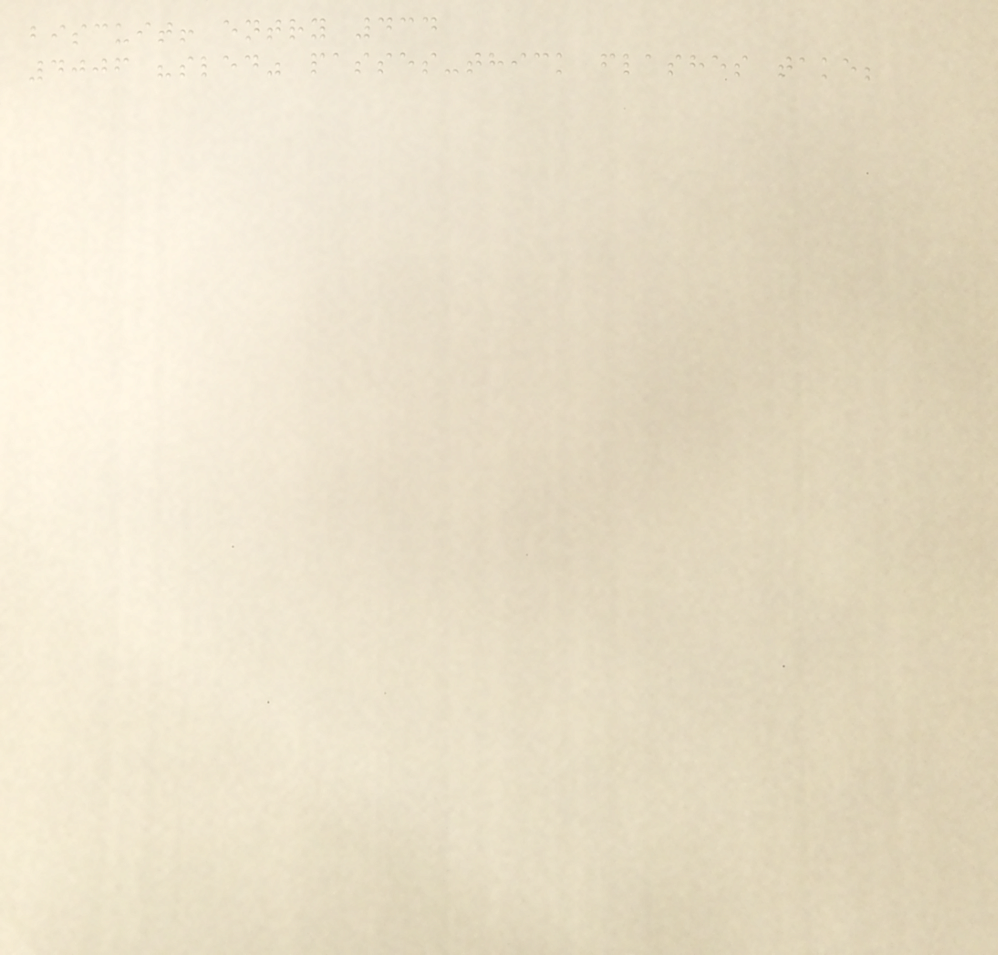biscuit! entry 434
4006 "sled" passes-thick flashes take;
